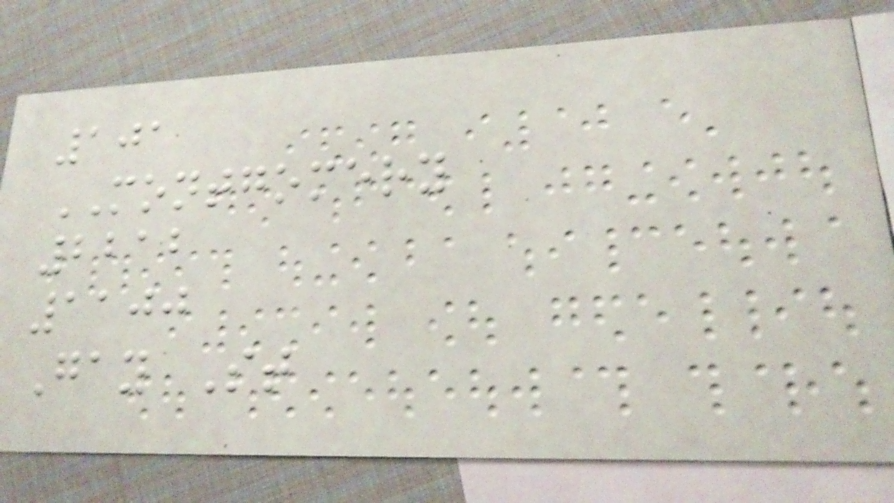101
MONTGOMERY
2212
1100
Gay St
